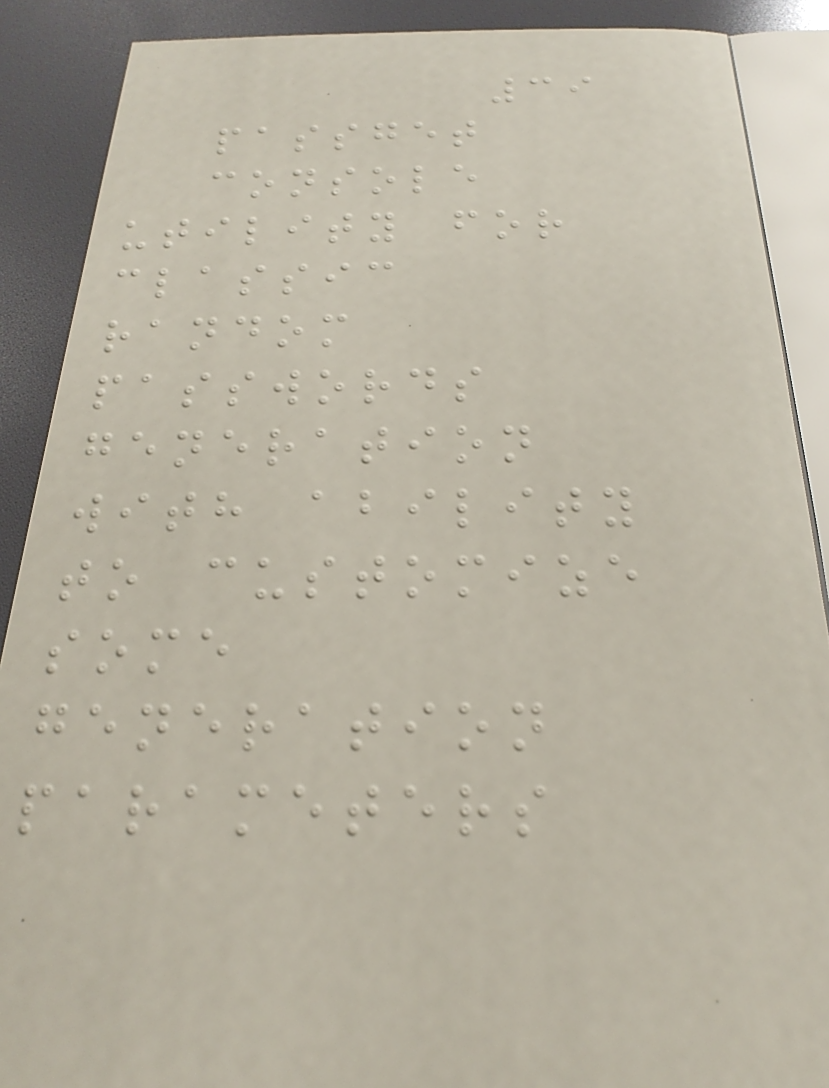39
passget
console
utility for
classic
random
passwords
generation
with ability
to customize
some
generation
parameters
